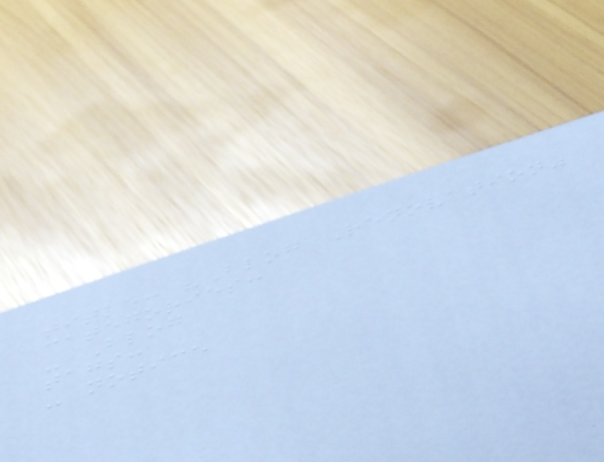title: "Blog Renovation"
categories:
- Blog
tags:
- notice
